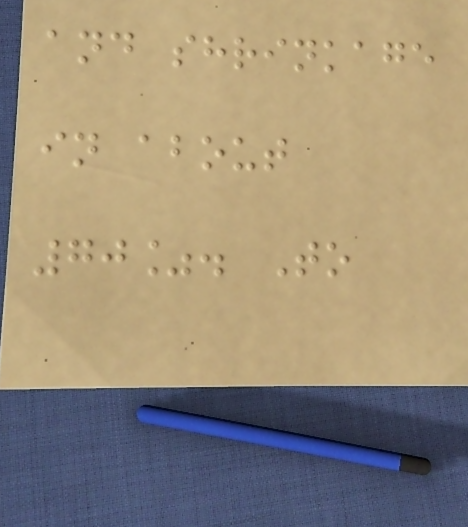and shrinkage
in about
70%. To
